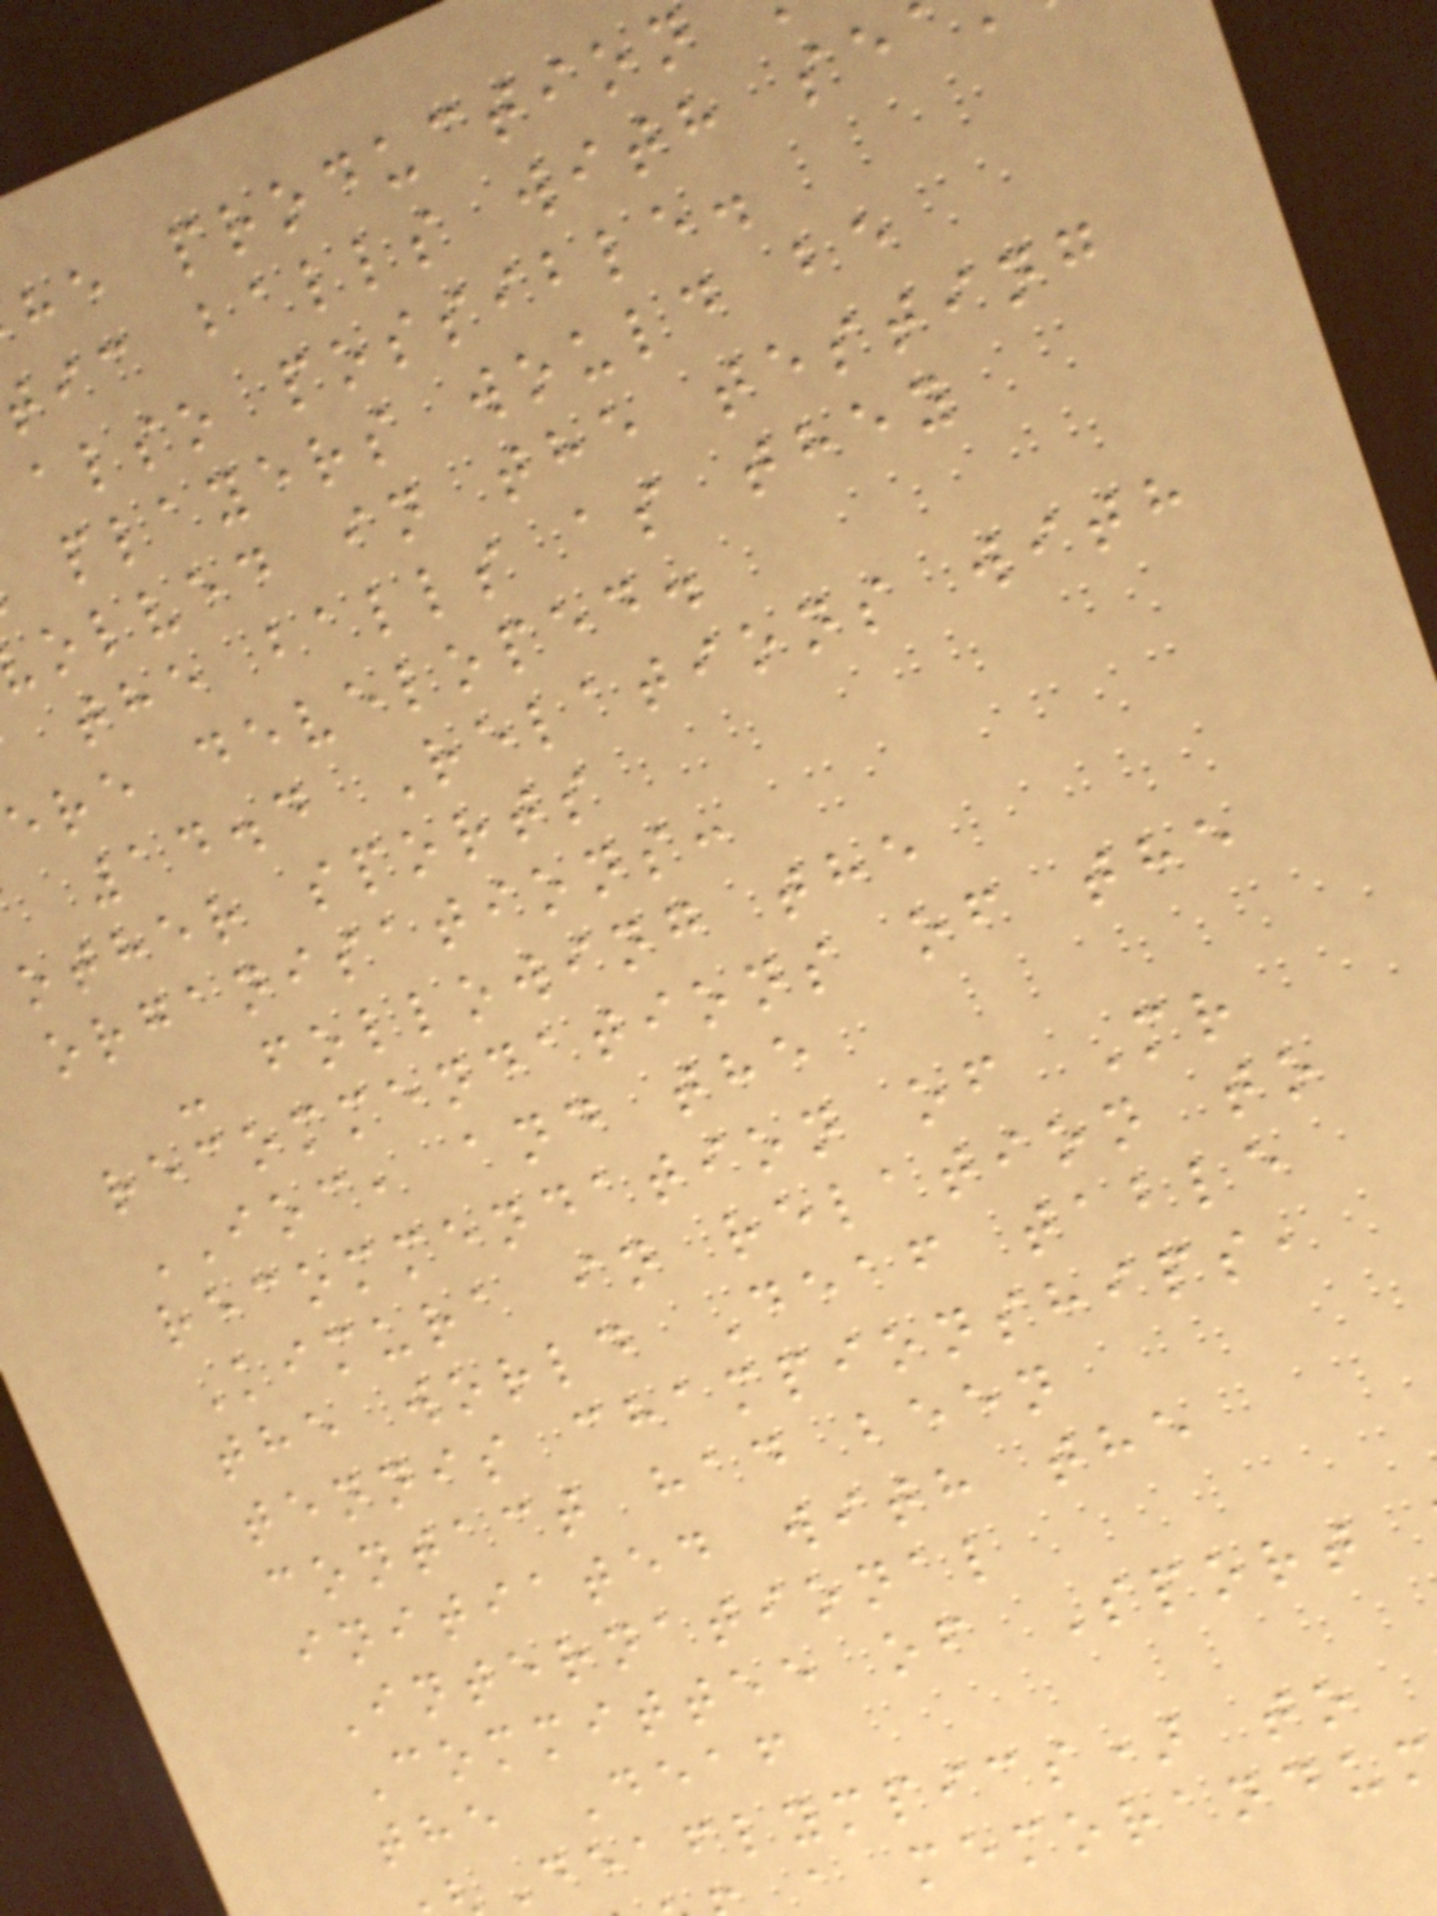he production
tic balls with se
also possible.
players would be
olved in the testing
the balls as they
ere developed.
14.4 Relations with
other sports
organisations:
- following the
recommendations of the
IOC, and the
recommendation of Mr
Kimura in relation to
the world Deaf table
tennis championships,
contact had been
initiated with the
International
Committee of Sport
the Deaf
Deaflympics) to
a memorandu
